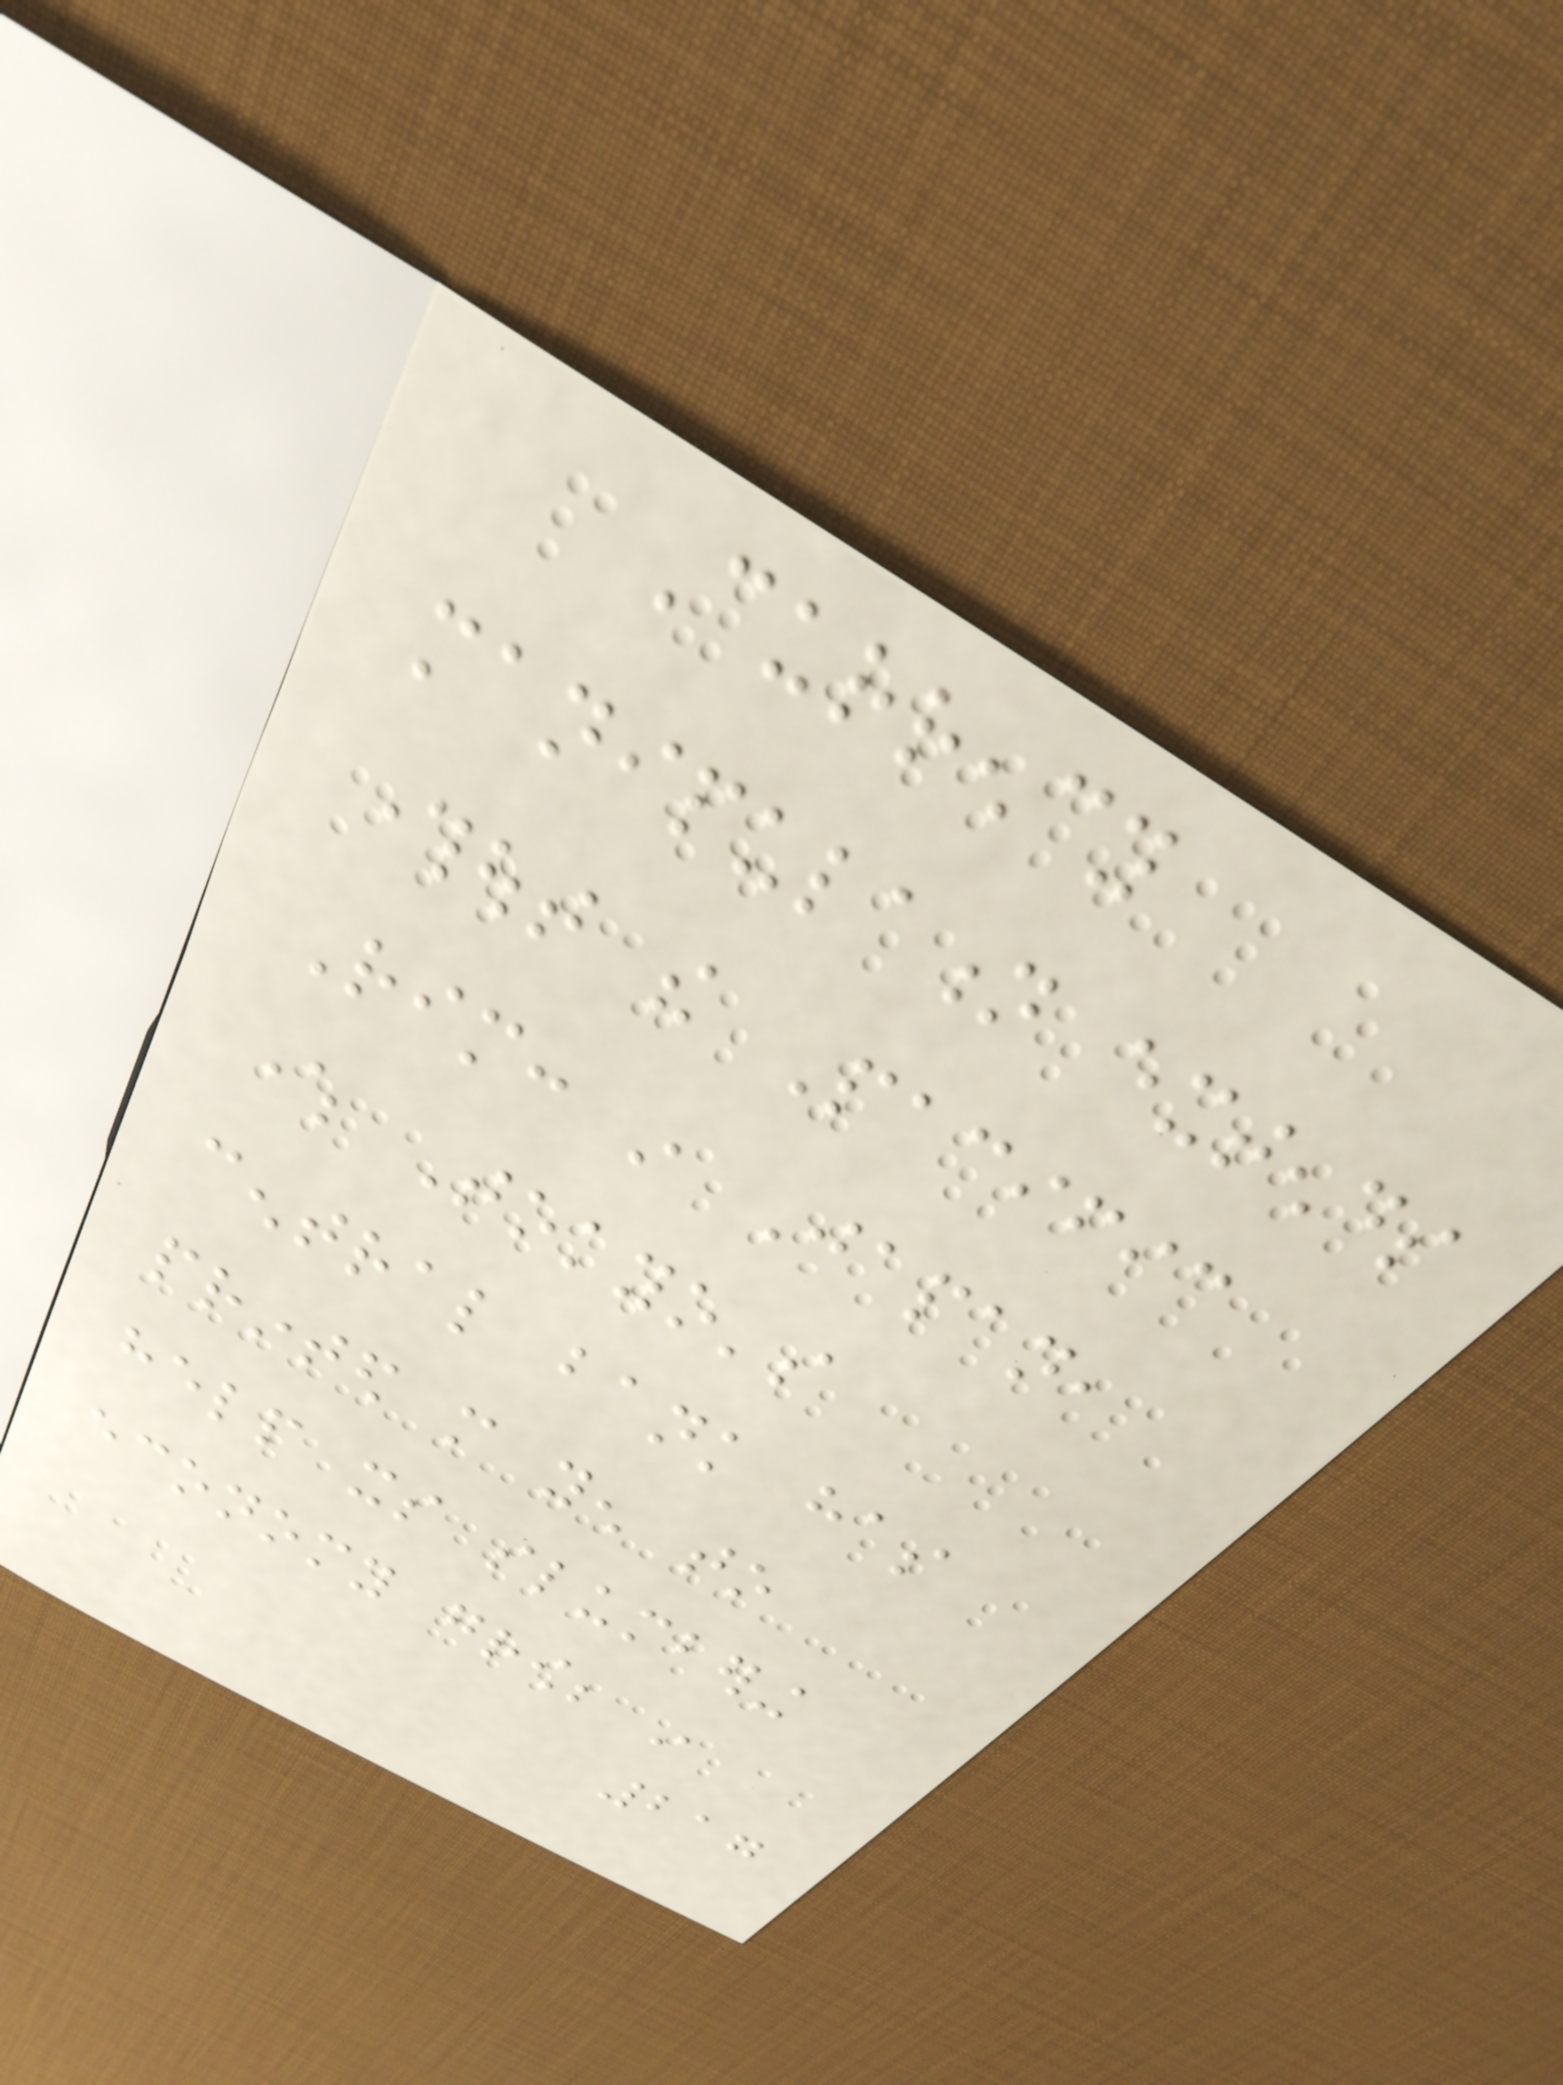Currency
manipulation extends
throughout the Pacific
Rim: in Japan,
where Tokyo's
central bank has
printed more yen to
help its slumbering
economy grow; in
217
